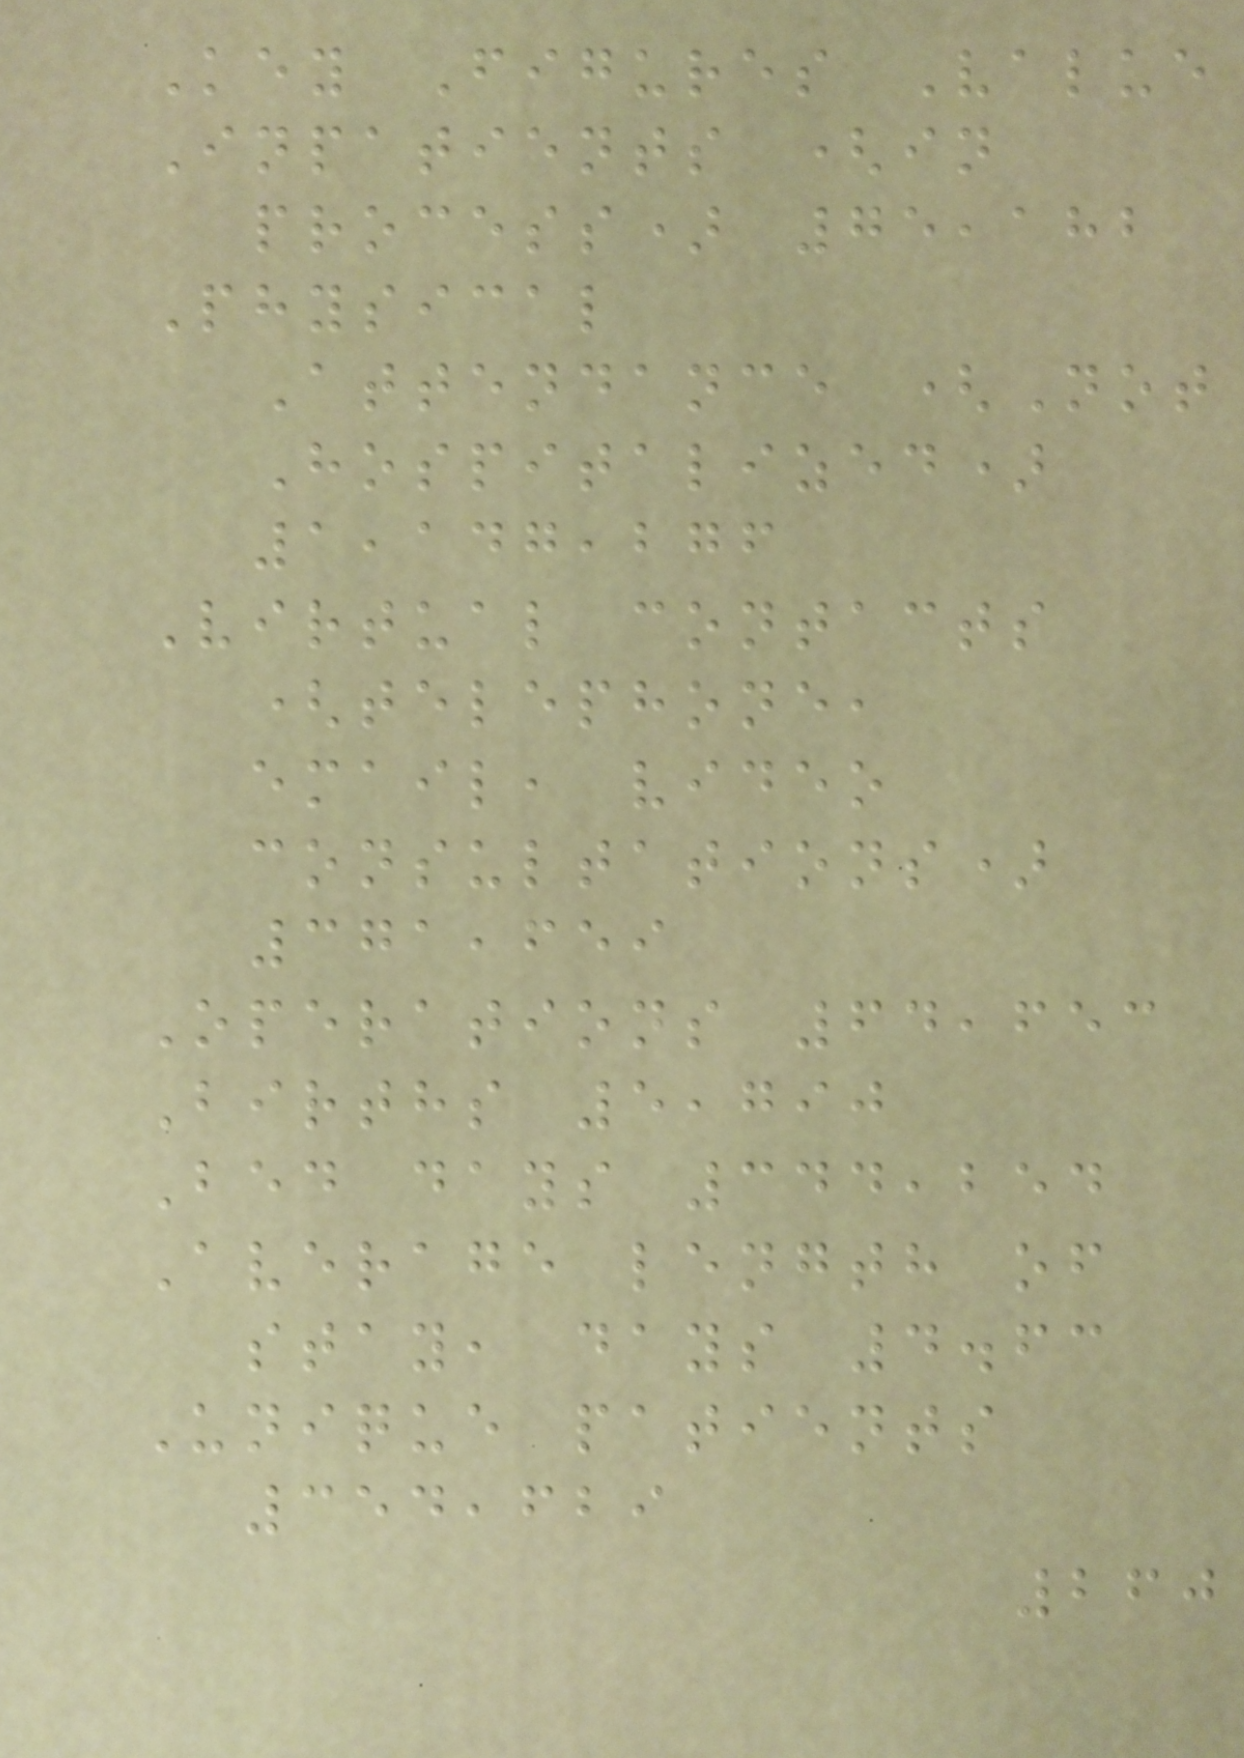Key Figures Value
Inpatients (in
process) 75,182
Physical
Attendance (Not
Hospitalized)
1,147,276
Virtual contacts
(telephone,
email, video
consultations)
371,659
Operations 64,653
Births 5,790
Bed days 344,254
Average length of
stay, days 4.63
Unique patients
354,629
260
